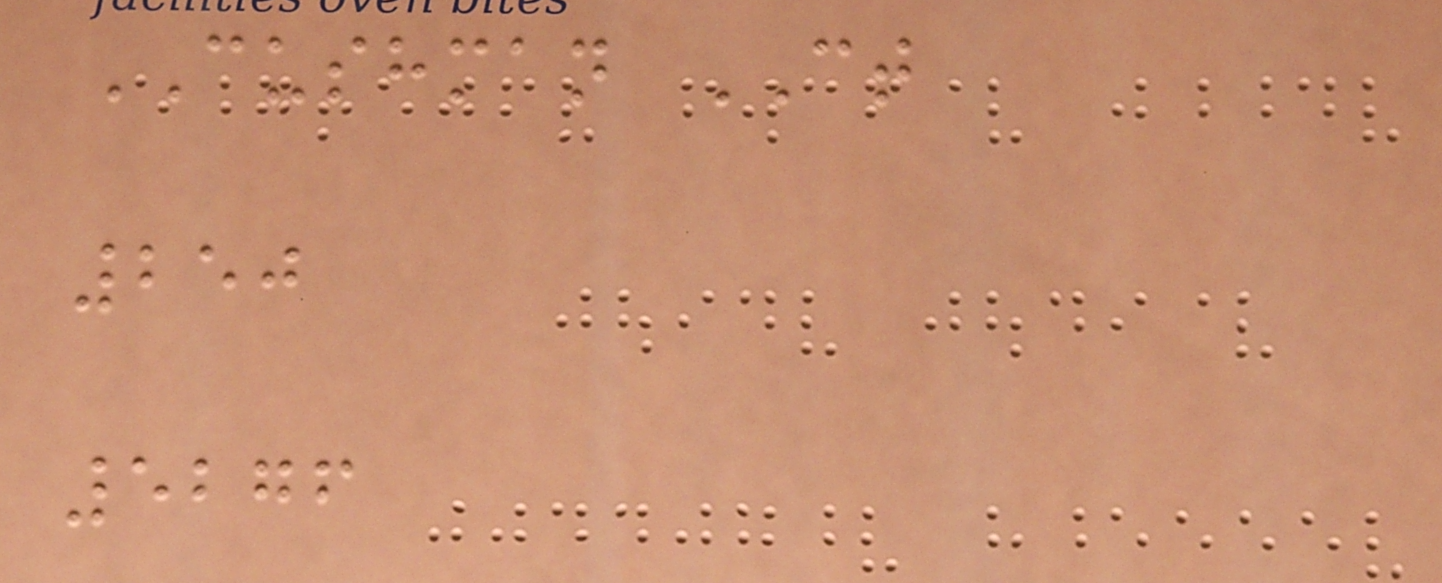CUSHMAN CT
250
5276
